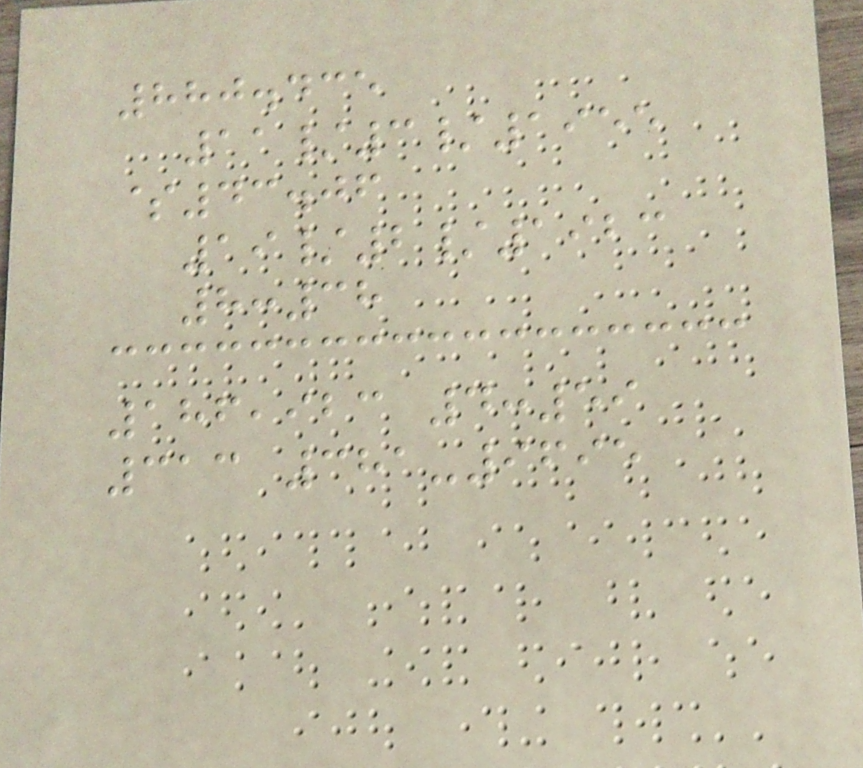880.435
11/3/1955
$43.06
19/2/1923
8:38
186,923 4:59
313 381-9695
